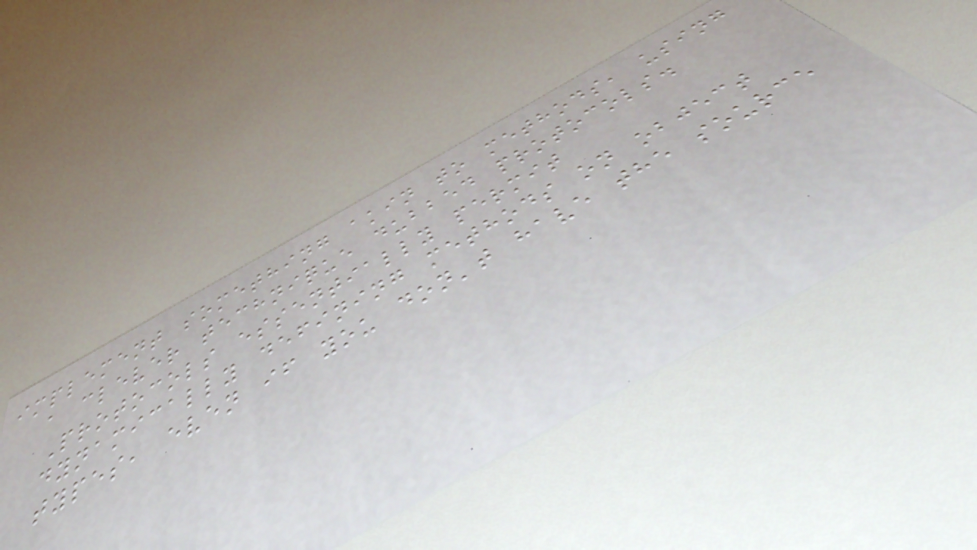implement something akin to methods, using
a clever technique dubbed protocols.
Protocols essentially permit
dynamically defining methods on object
types, even if you don't have the source
